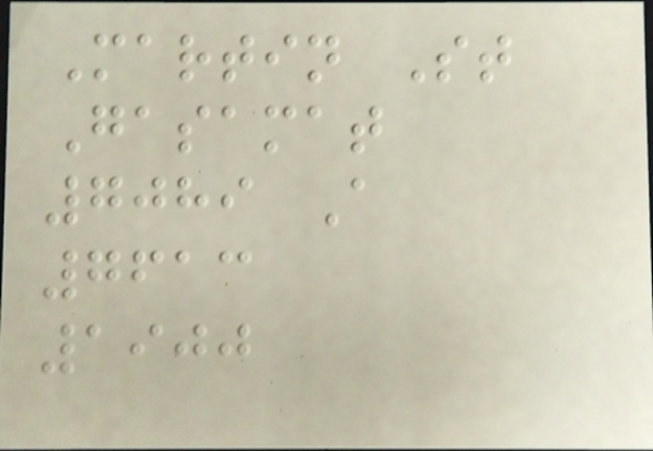Martin St
Gasamat
7089 A
7613
1900
